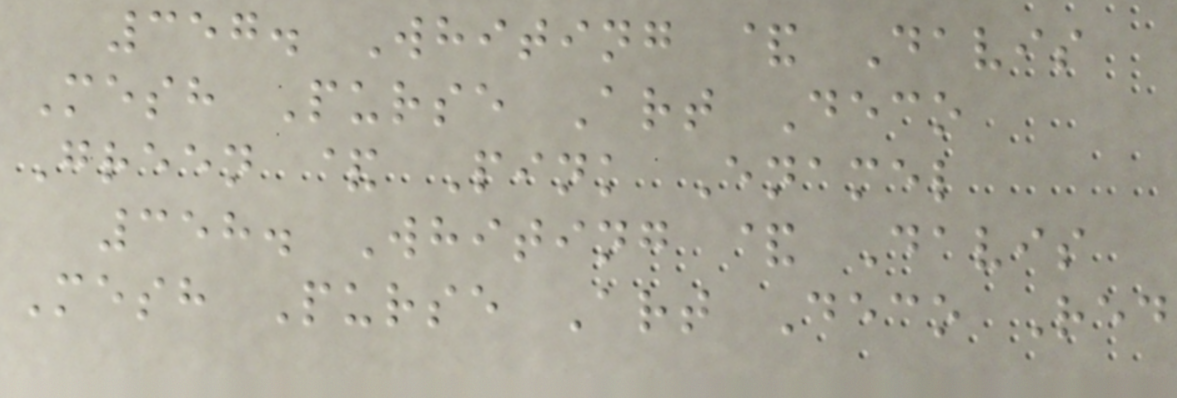357. Whiting & Davis
Mesh Purse Art Deco
Green & Pink Enamel
358. Whiting & Davis
Mesh Purse Art Deco Red
